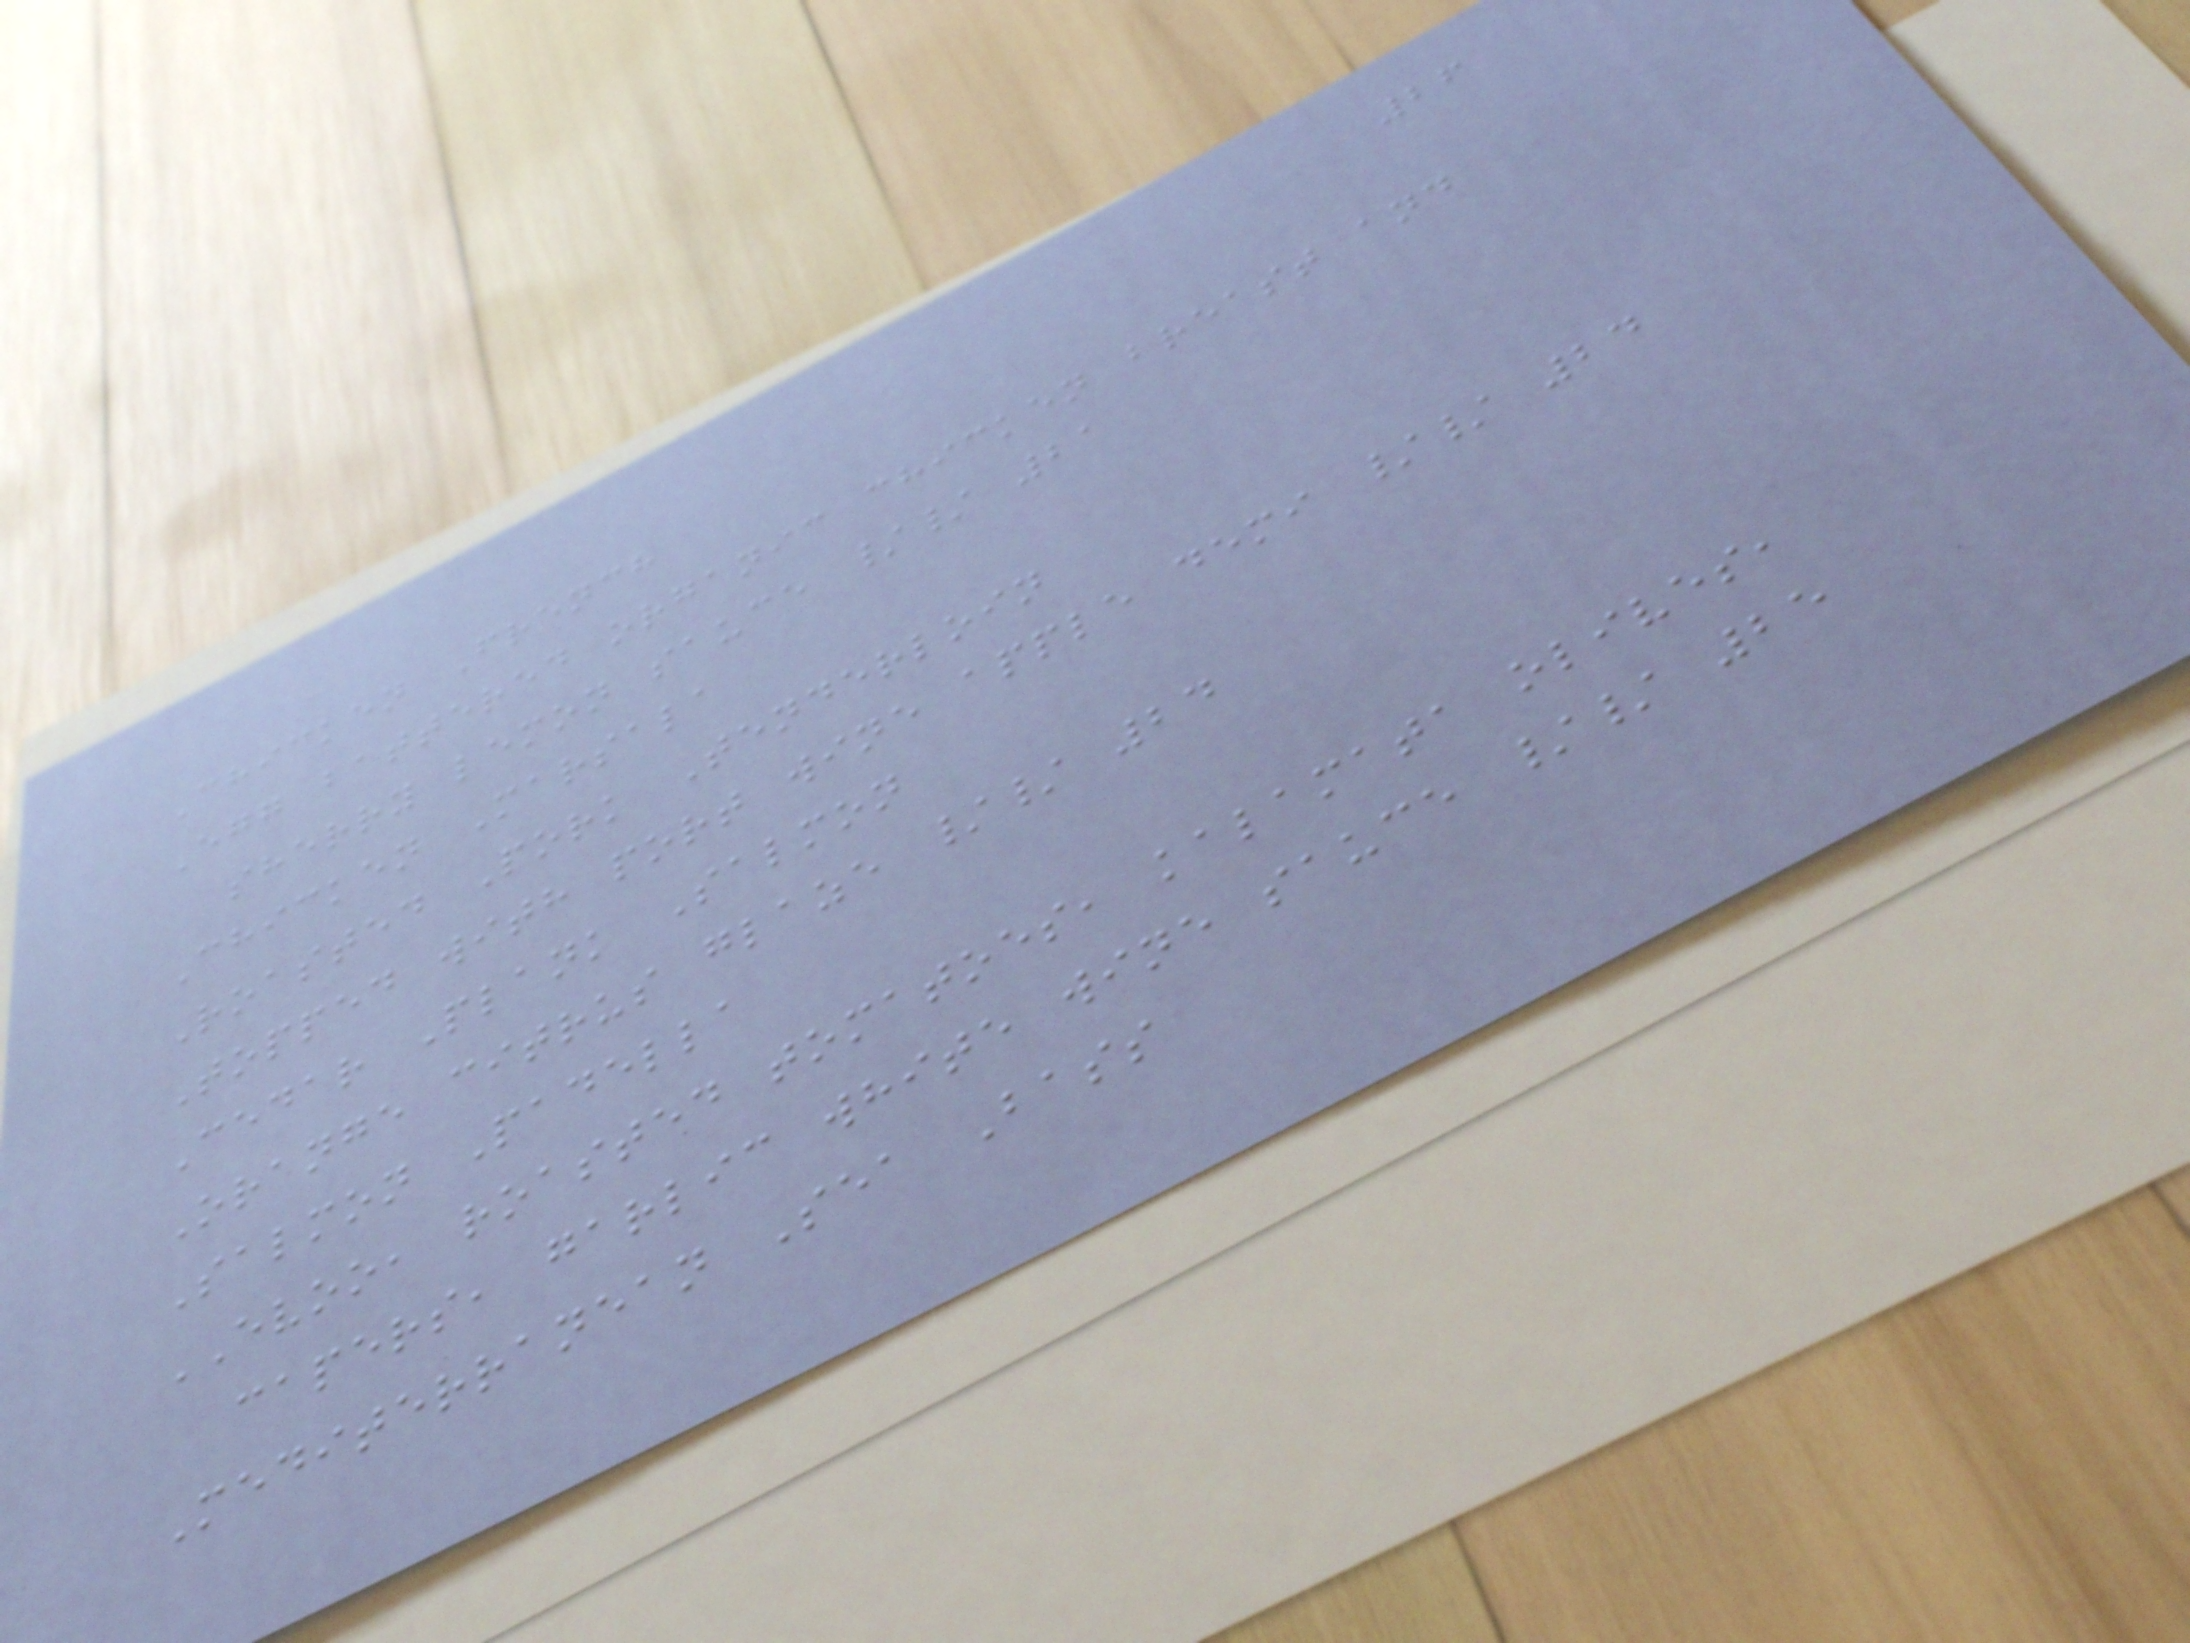26
Chicken French
Egg battered organic chicken breast and
sherry lemon sauce // 21
Chicken Marsala
Roasted Pork Tenderloin
Topped with port wine apple demi // 24
Cedar Plank Salmon
Orange citrus glaze // 24
Salmon Padella
EVOO, roasted tomatoes, kalamata olives,
capers, garlic white wine sauce // 25
Mediterranean Sea Bass
